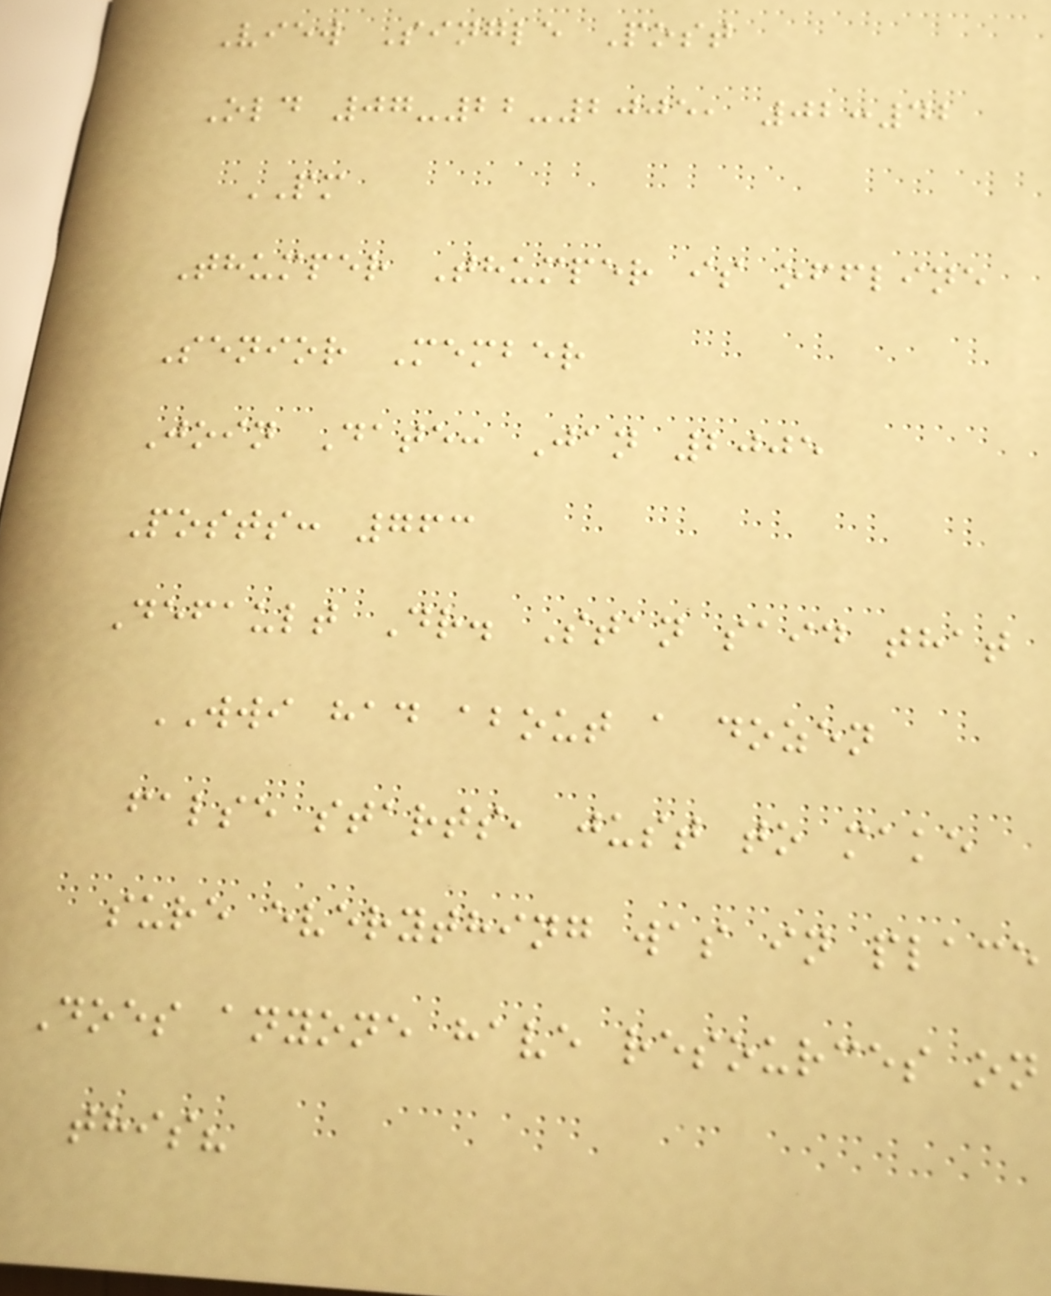View Single Post
Old 07-22-2005, 02:42
PM
Thumper Thumper is offline
Senior Member
Join Date: Jan 2005
Posts: 763
Default Dr. Stan said that
WWI had about a dozen
false starts, just to make
sure everything was in place
Does anyone have resources on
this?
